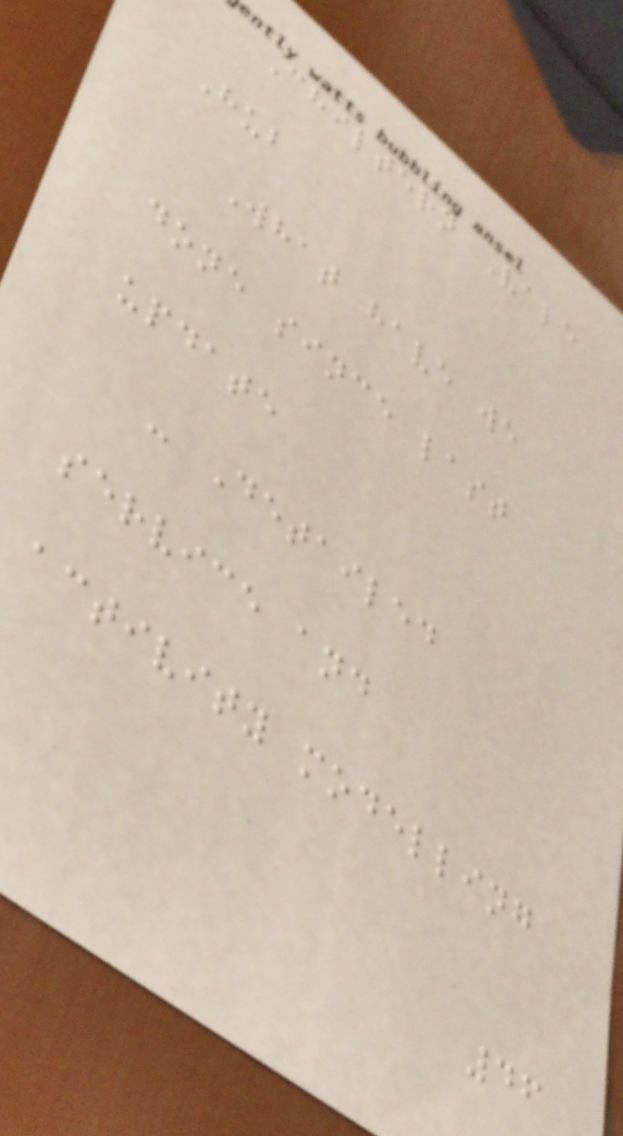Chiltern Vale
Hub
What have we
done since last
update
- Detailed
service and
activity modelling
46
